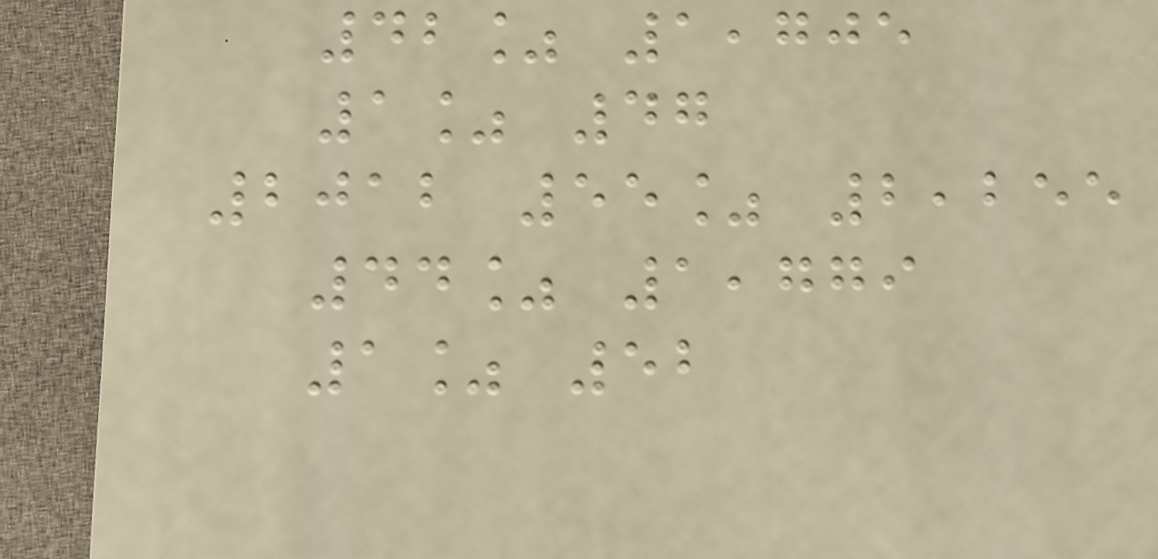42% 1,705
1% 47
2012 55% 2,255
44% 1,779
1% 52
